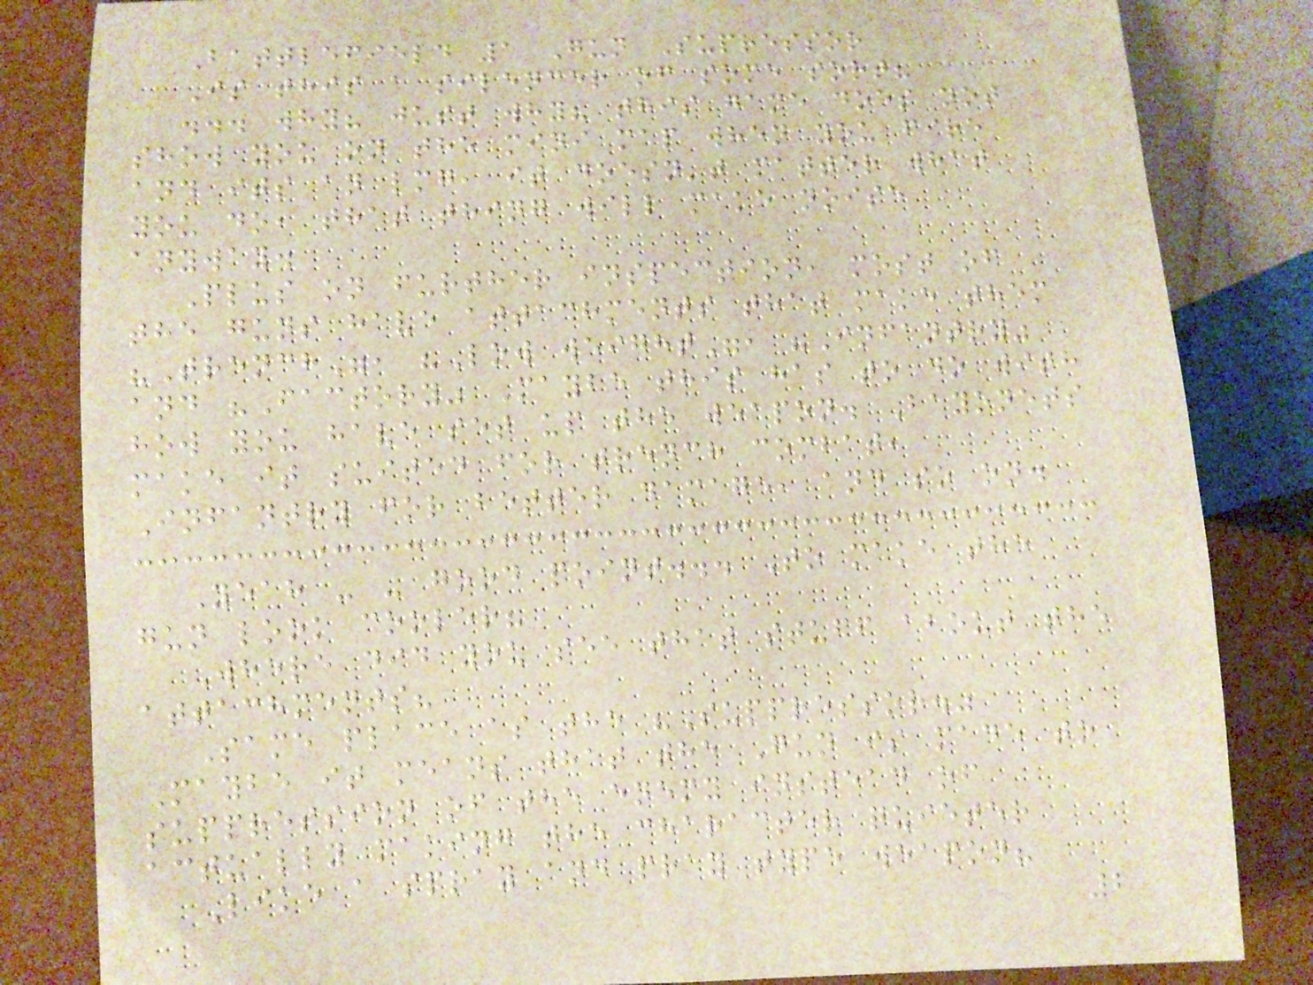Battlefield 1 Gun Supressor
Is this a silencer of some sort?
... why? just why? this game does not
show you on the mini map when you fire
and its an lmg, it doesn't matter what
you do, that thing will make noise
anyway.
Plus on further inspection, most of
the guns have attachments that make them
"Trench", "Low weight", "Infantry"
and "Factory" Maybe this has to do with
how you have set up the weapon. Bayonets
make it suited for trench combat,
Infantry for better damage, and so on.
Yeah - - good point... To make the
gun look cooler?
Where did you see that stuff about the
attachments?
Same place as the "Suppressor."
Maybe it means that the Gun is made to
suppression of the enemy instead of
actually making the character quieter
Like a spray and pray type weapon?
2
